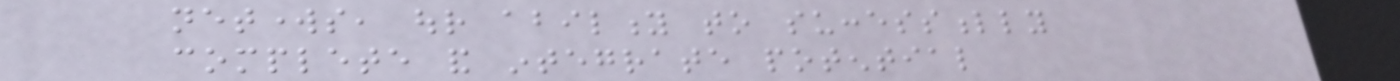networks, our ability to successfully
complete and integrate potential
